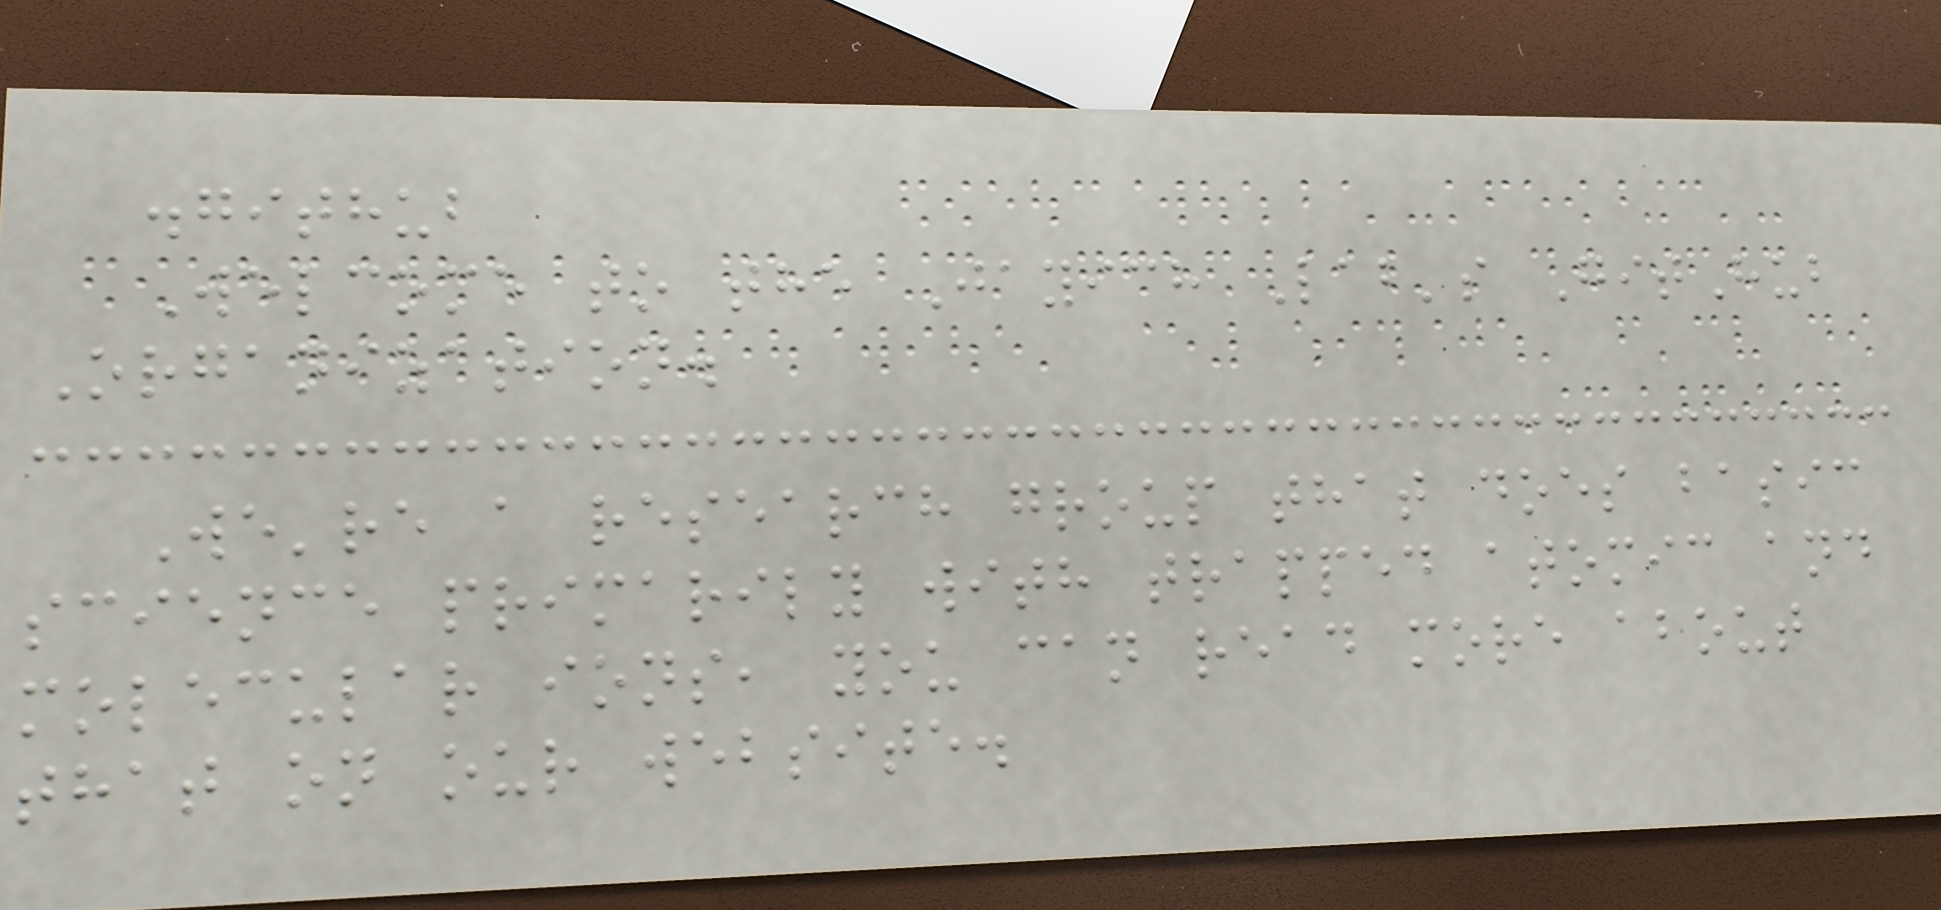.github
Welcome to the Jayich Lab's GitHub
Organization.
We're a research group that does basic
science primarily with trapped atomic and
molecular ions, you can read more about
that on our website.
